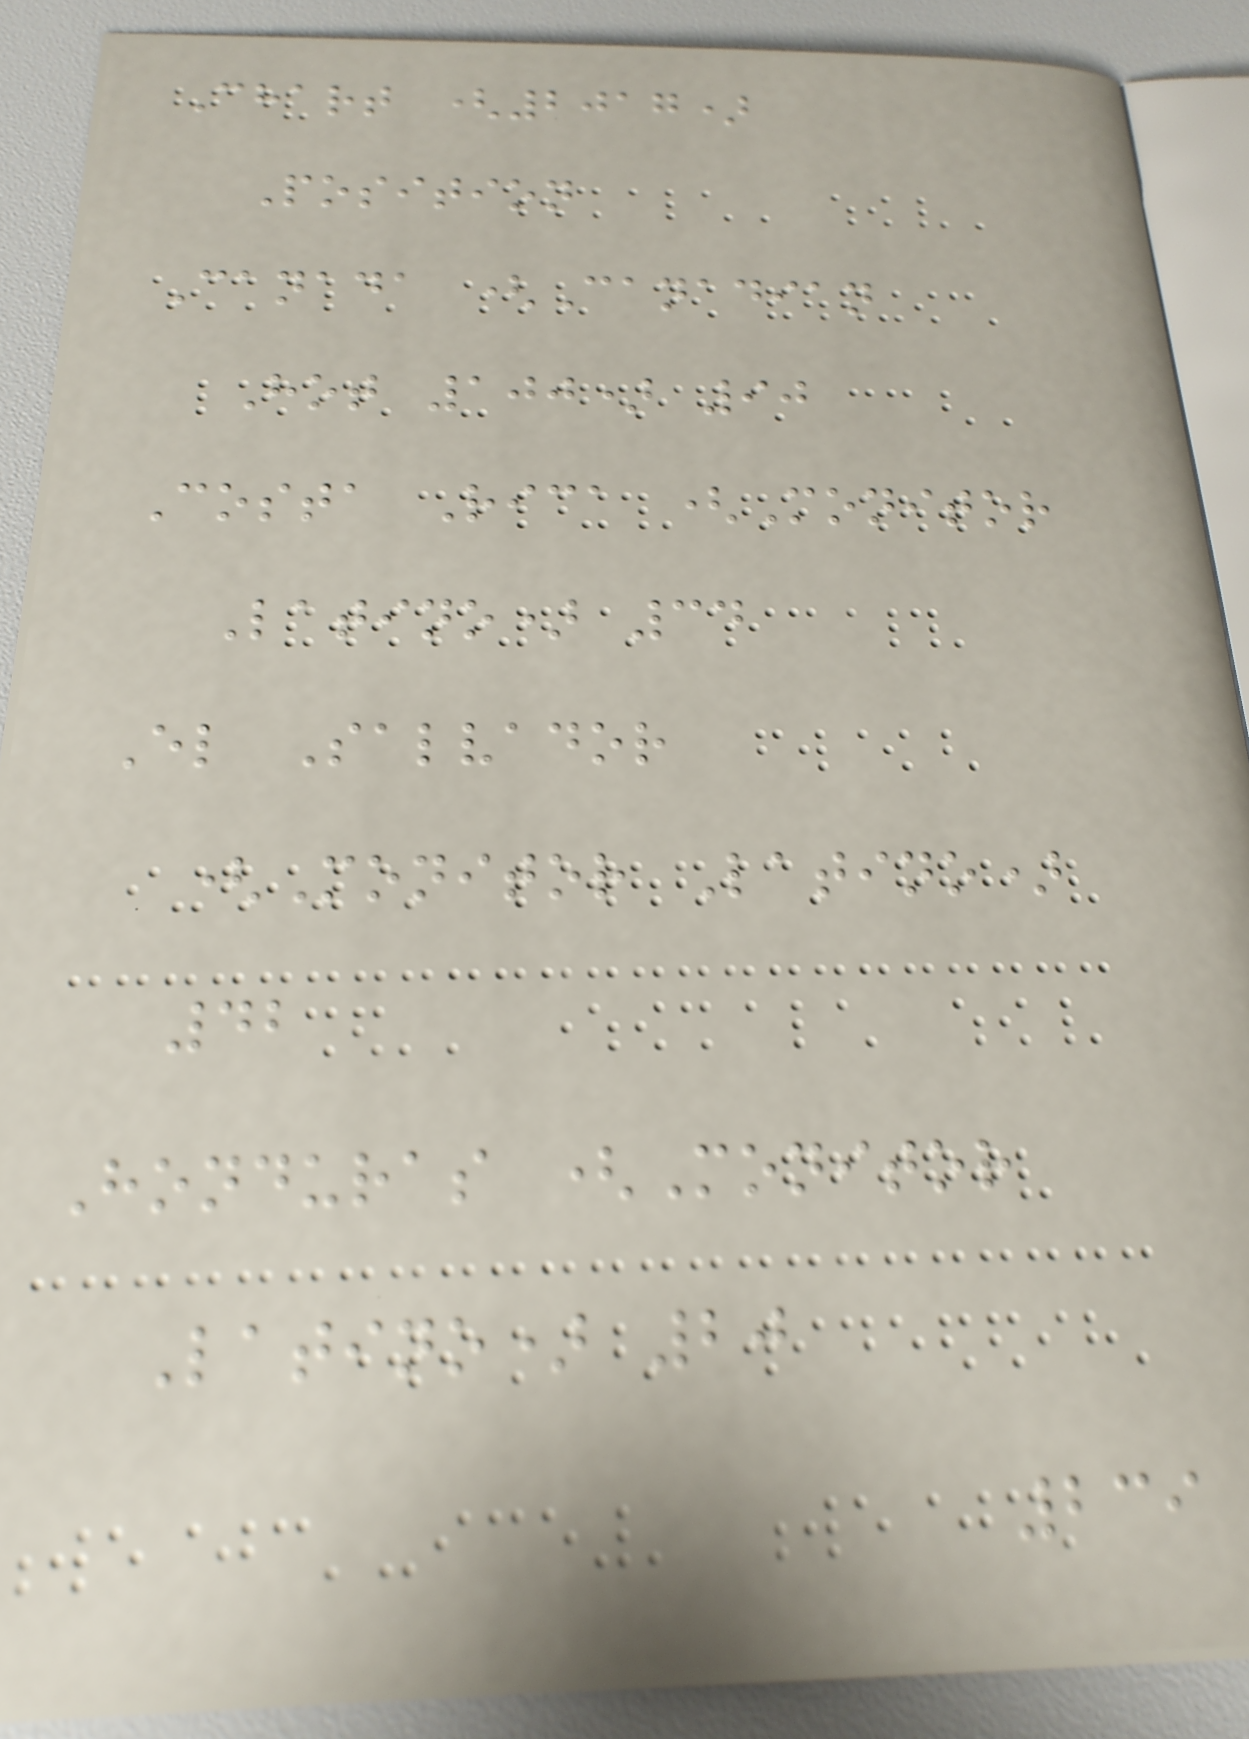Chart (2017)
Position
Canada (Canadian
Hot 100) 90
Costa Rica (Monitor
Latino) 34
El Salvador
(Monitor Latino)
42
Honduras (Monitor
Latino) 20
239
